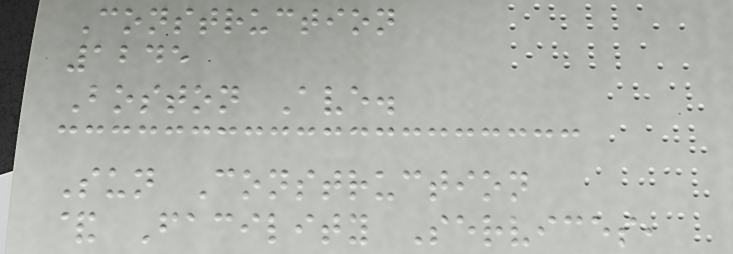Construction
1245
Boston Ave.
Sun Construction
& Facility Services,
